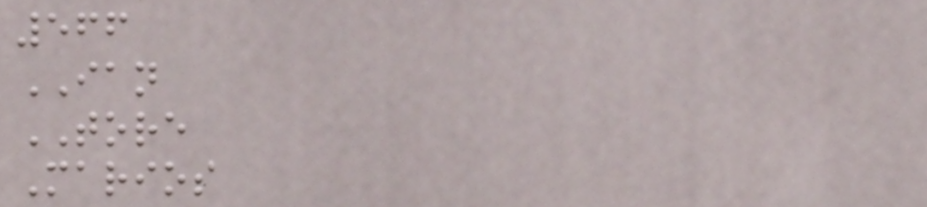566
IAN
TORE
Marios
